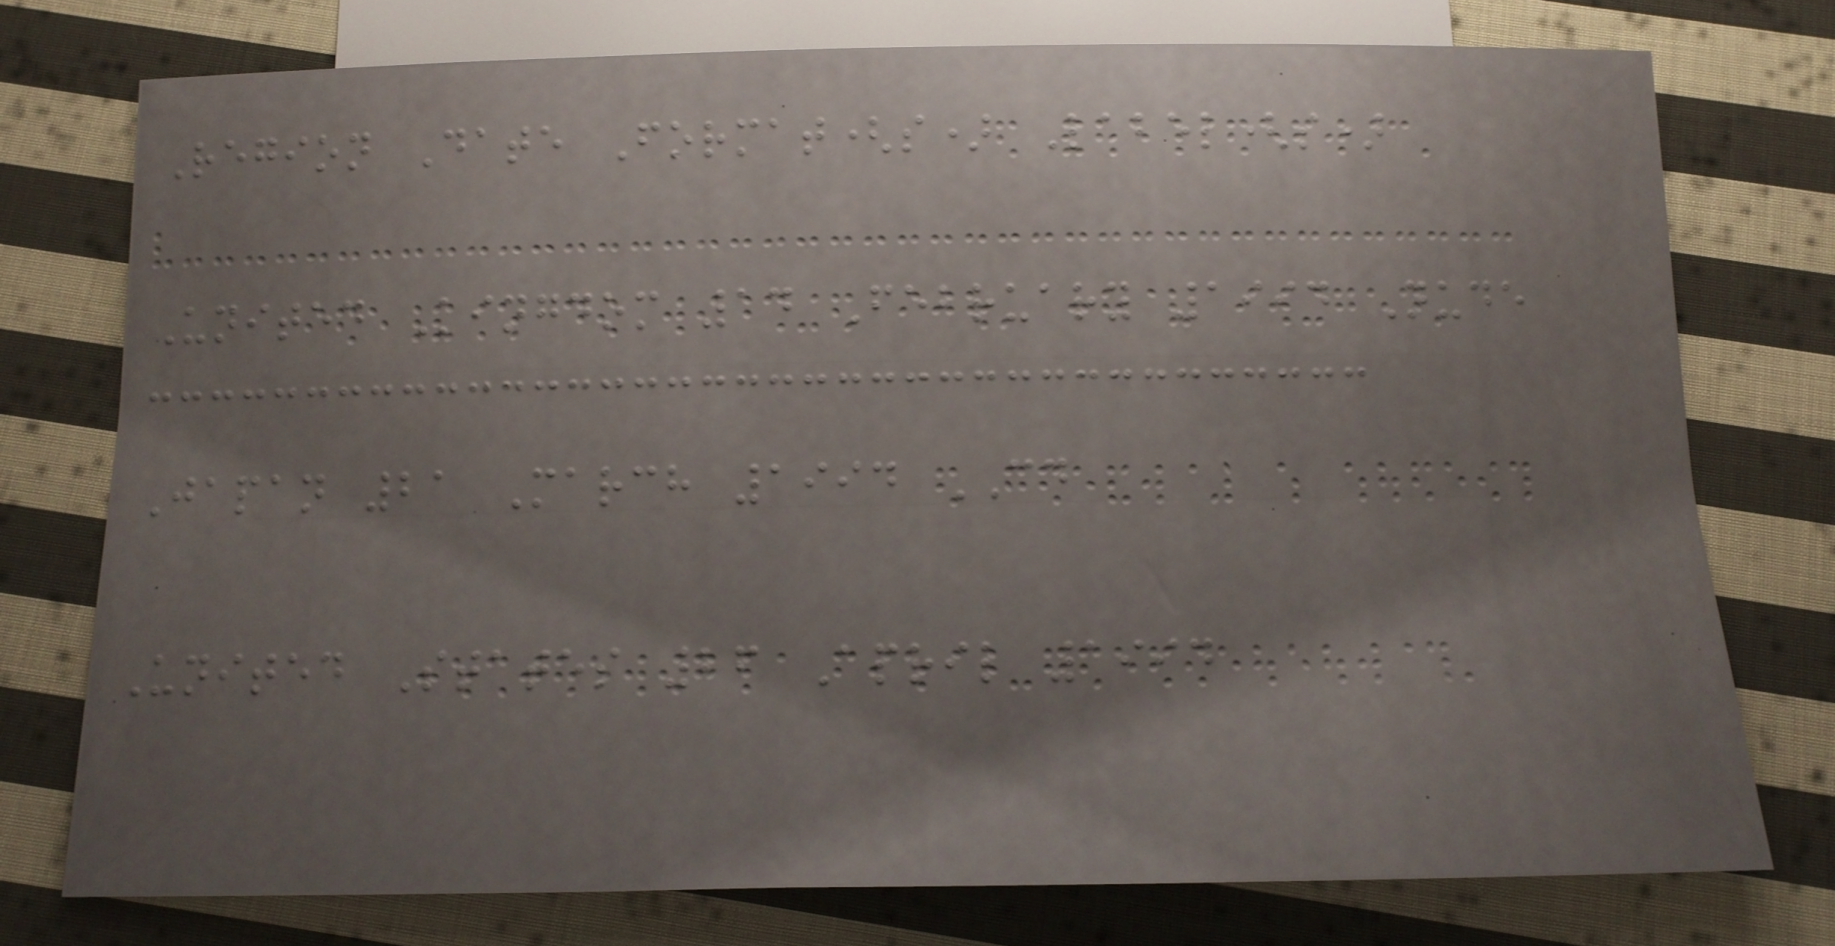Region Date Format(s) Label(s)
United Kingdom 14 February 1994 Nude
Japan 21 March 1994 CD
United States 26 April 1994
